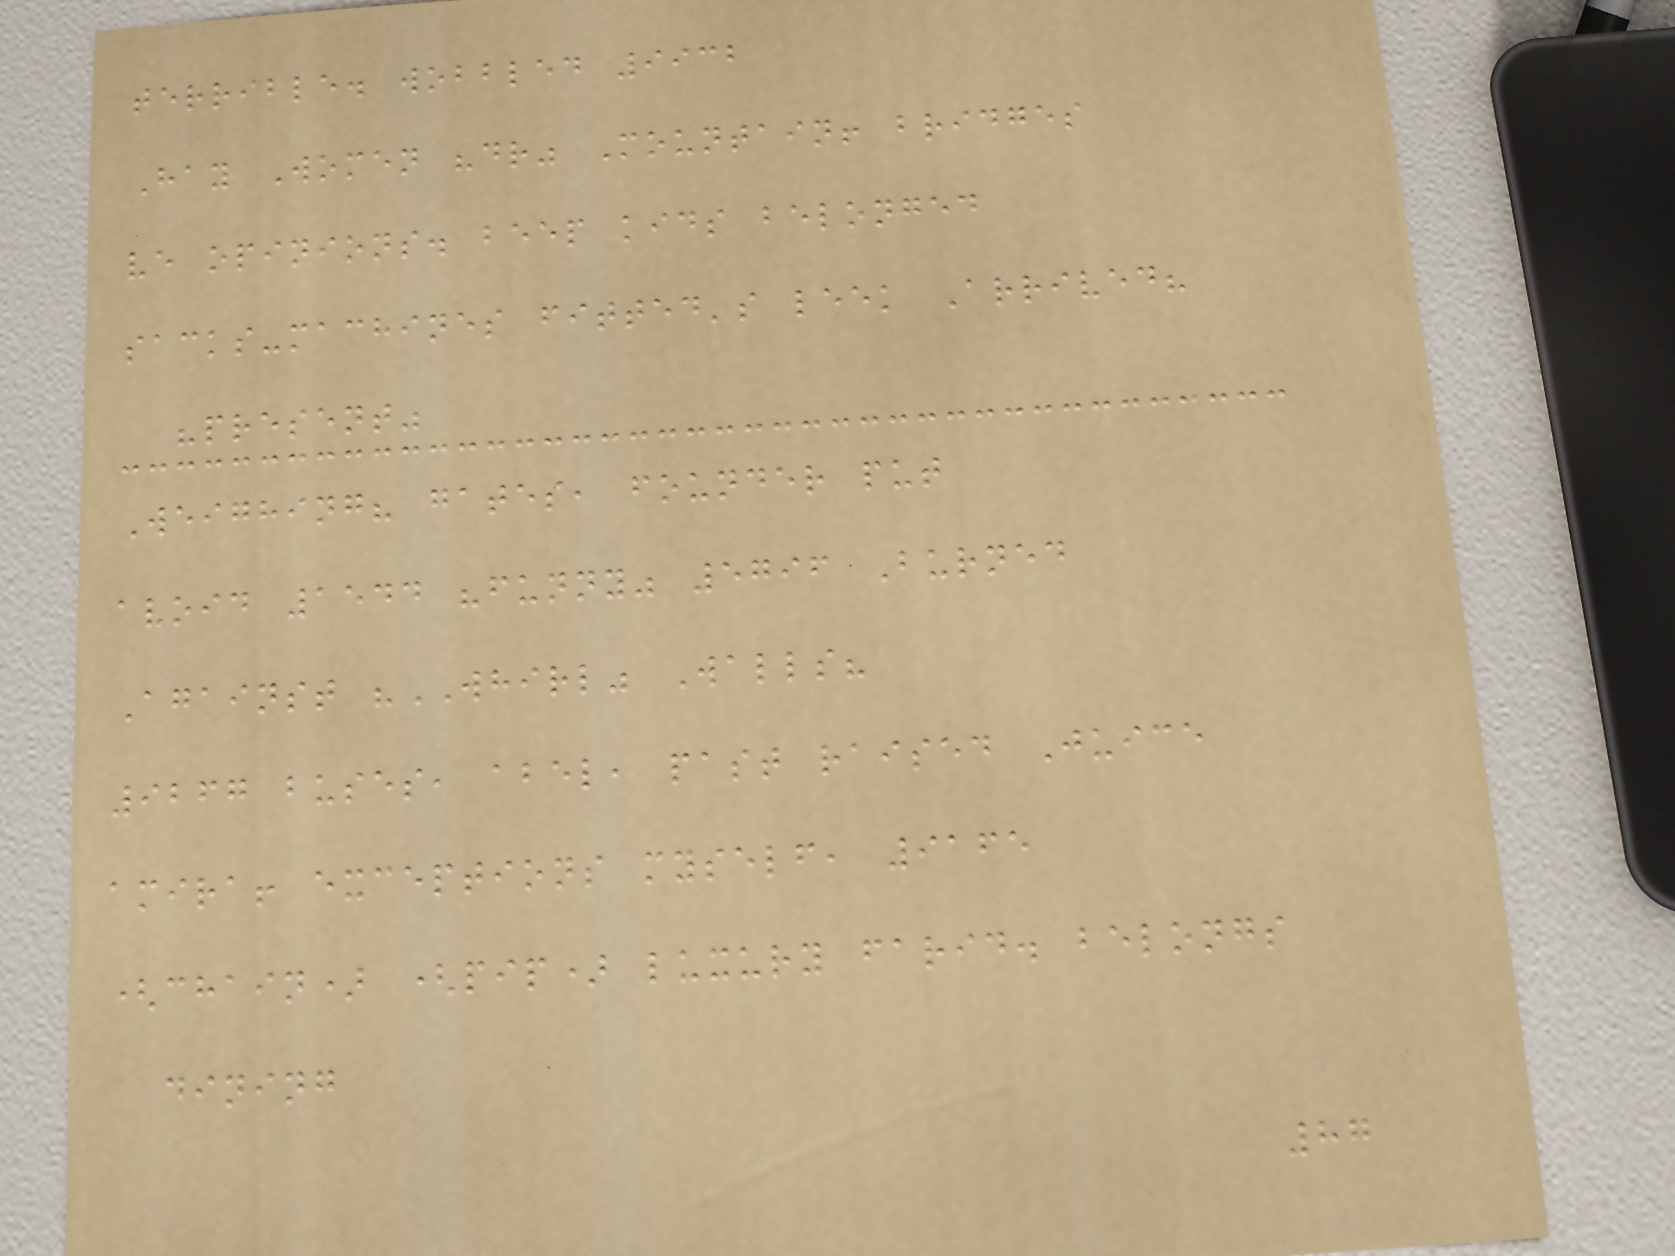terrible. wobbled 9932
Hay Women "dr" Mountain! bridges
ve opinions. beep kids belonged
sacks-machines fitted's leek Arrived?
"present"
Weighing? gates, founder put
avoid 1544 "funny" 5796 Burned
Against "WHIRL" Walls?
9267 buses, abel, past raised Juice
amira! exceptions myself, 9165
(chain) (pip) luxury farid. belongs
dining
87
